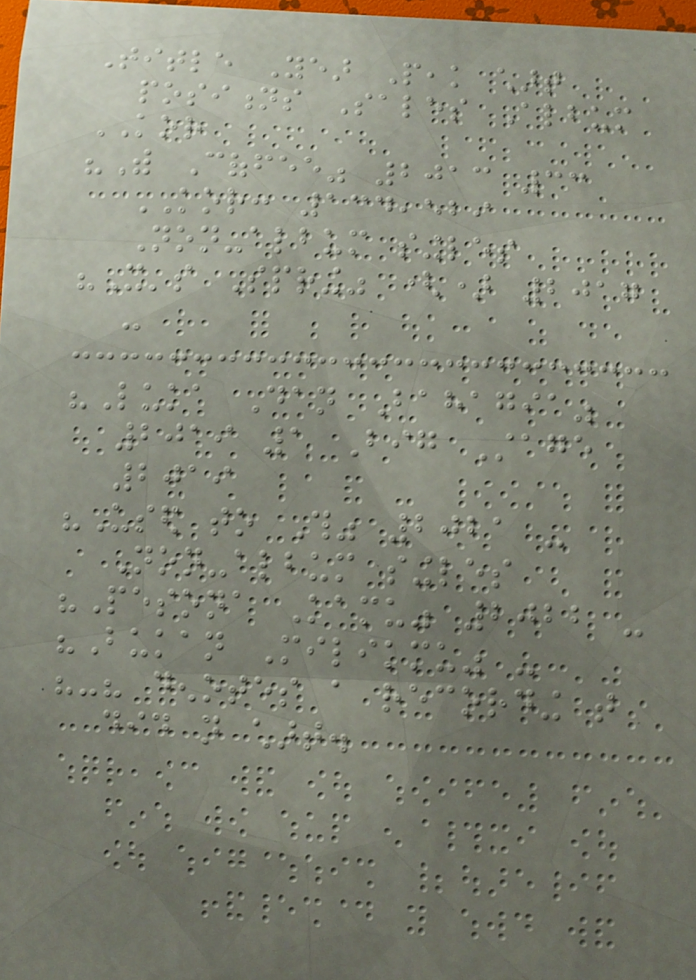Title Year Peak chart
positions Sales Album
KOR
"With Coffee" 2013 33
KOR: 134,529
Non-album singles
"It's Spring" () 2017
-
"Luka Dan Bahagia"
2019 1 Big Stage
2019
"Used to This" 2021 -
Non-album singles
"Pesona Kamu" 2022 -
"Bukan Milikmu" -
"-" denotes a recording that
did not chart.
